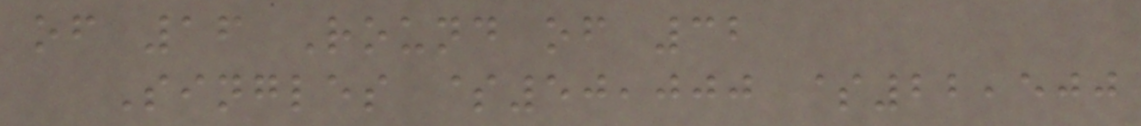of 16 Round of 32
Singles $50,000 $22,500
